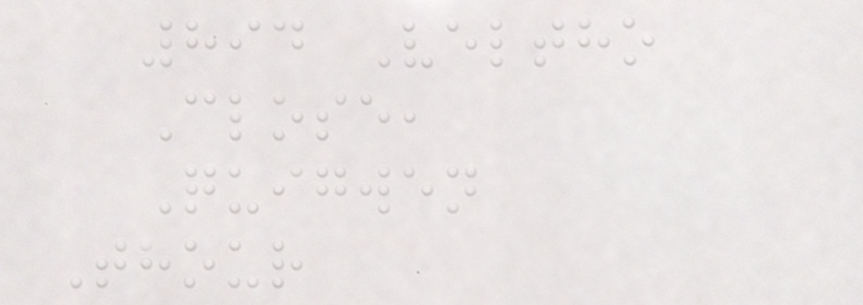894 Veltho
Close,
Quigwen
Thour
